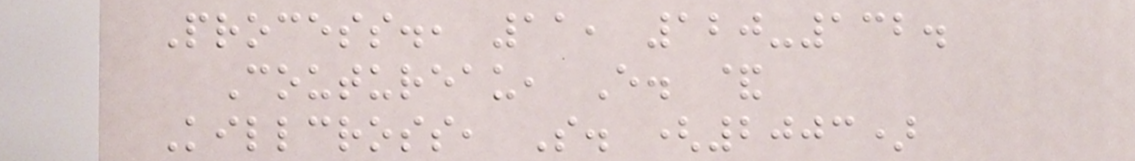Process., 11, 120-132.
Coutureau, E. &
Killcross, S. (2003)
